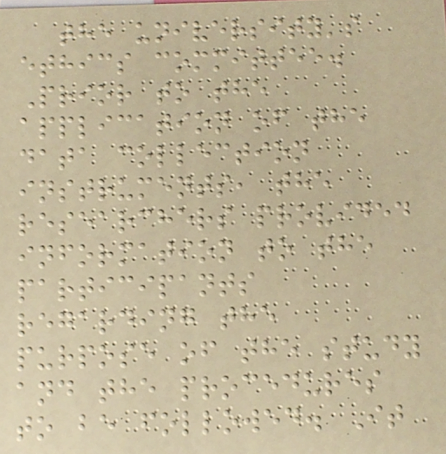the university's
ethics committee.
Prior to the
application of the
data collection
instruments, the
researchers provided
information to the
participants
regarding the
purpose of the study
and the procedures
to be followed. It
